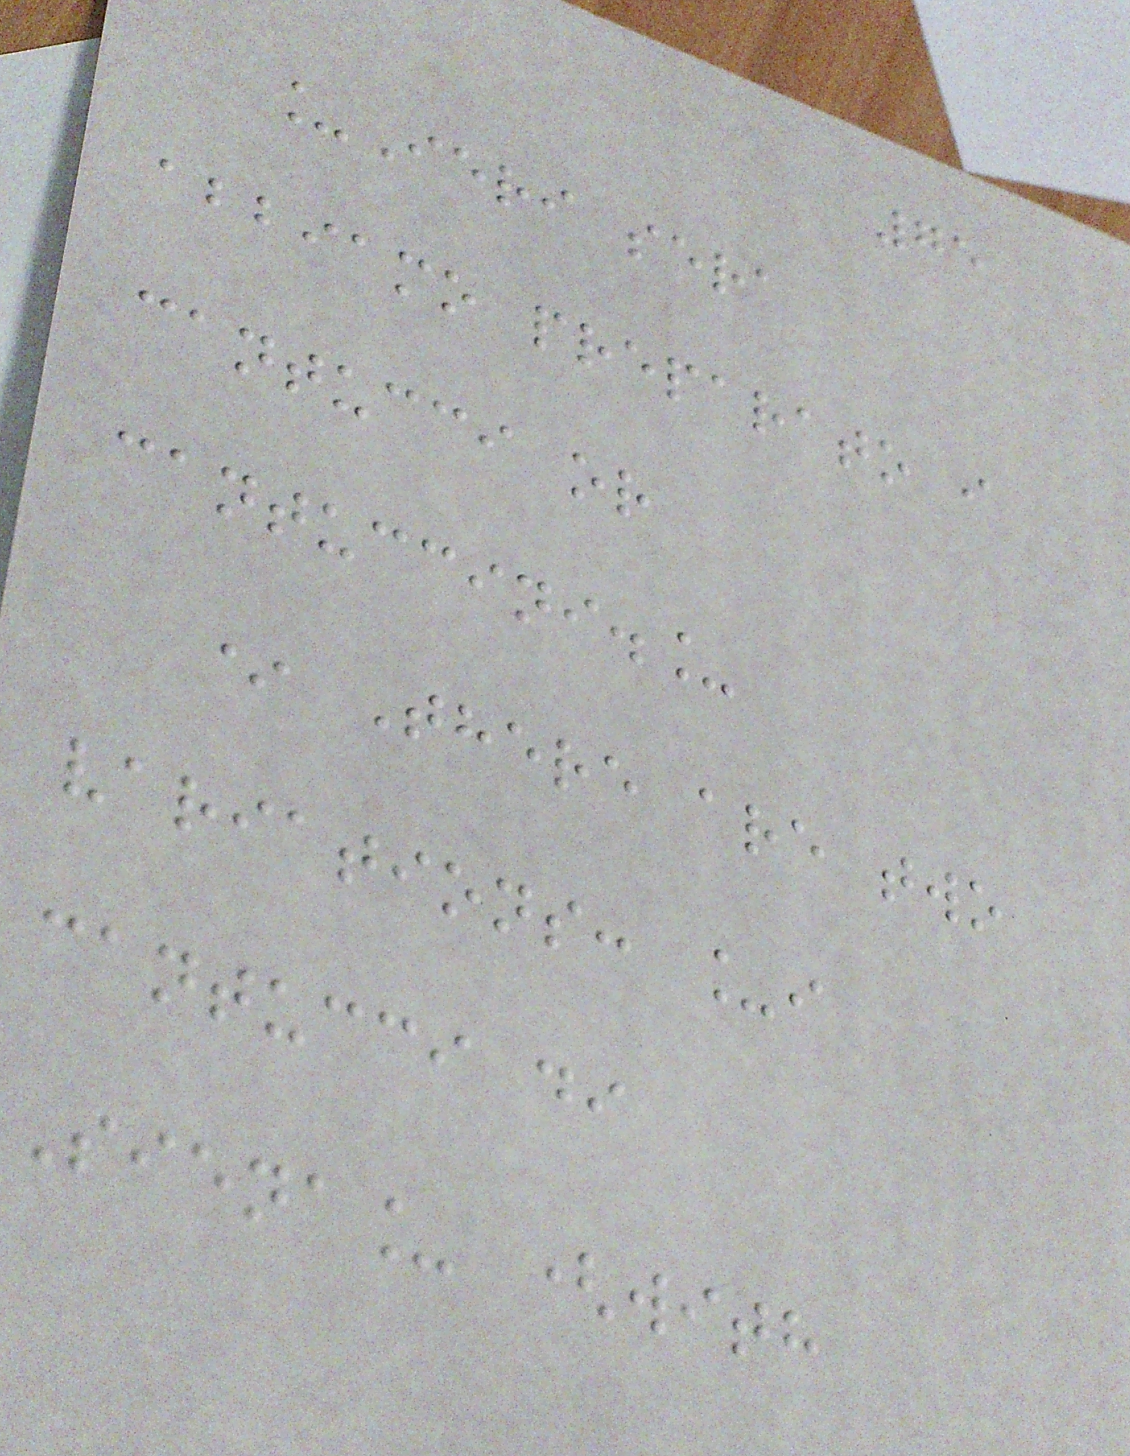75
_Ieri sera
abbiamo preparato i
cantucci or
cantuccini._
* There are two
variations: _i
cantucci di
Siena_ (with
